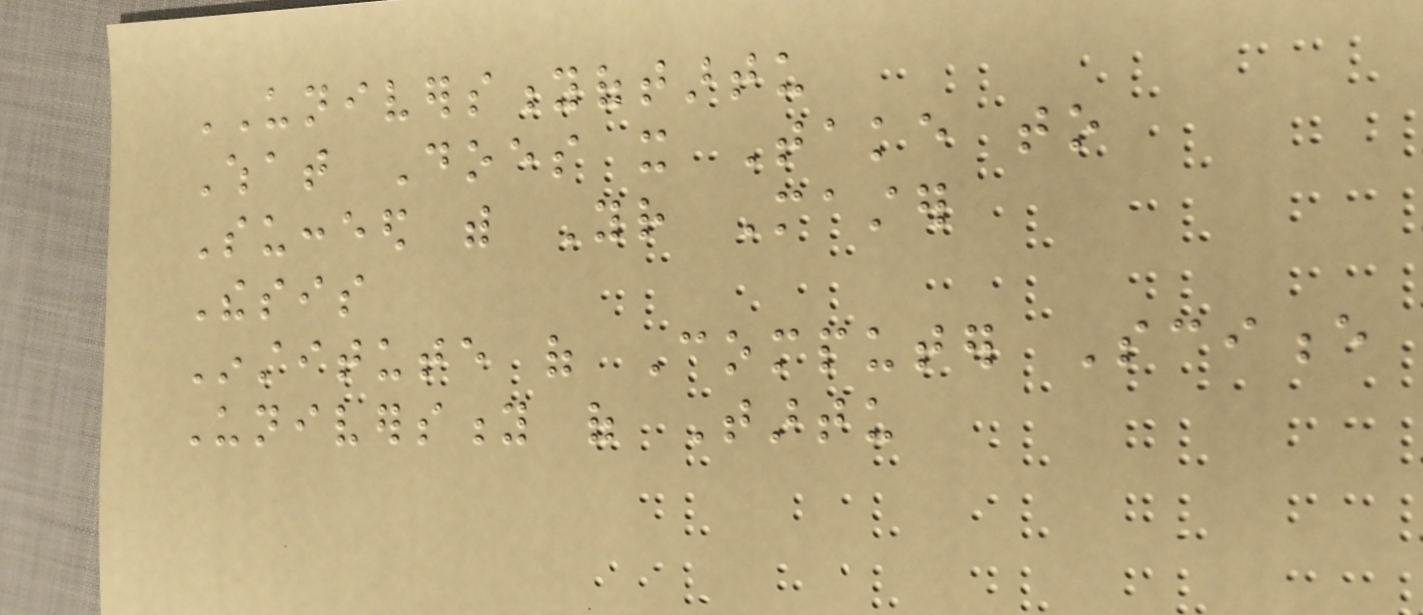UNIVERSITYOFTARTU
What Does it Take to
Succeed with Your Master
Thesis
Institute of Computer Science
University of Tartu
